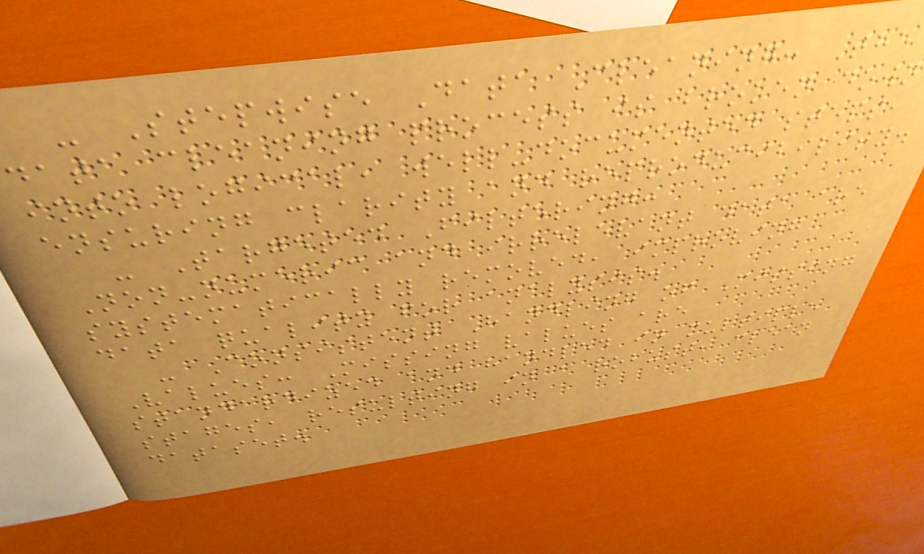- Stepwise Data Cleaning: The
data cleaning process is broken down
into logical, well-documented steps,
ensuring clarity and reproducibility.
- Targeted Filtering:
Non-numeric and irrelevant data are
systematically removed, improving
data quality for analysis.
- Consistent Handling of Missing
Values: Missing values are
standardized and handled in multiple
stages, resulting in a robust, clean
dataset.
